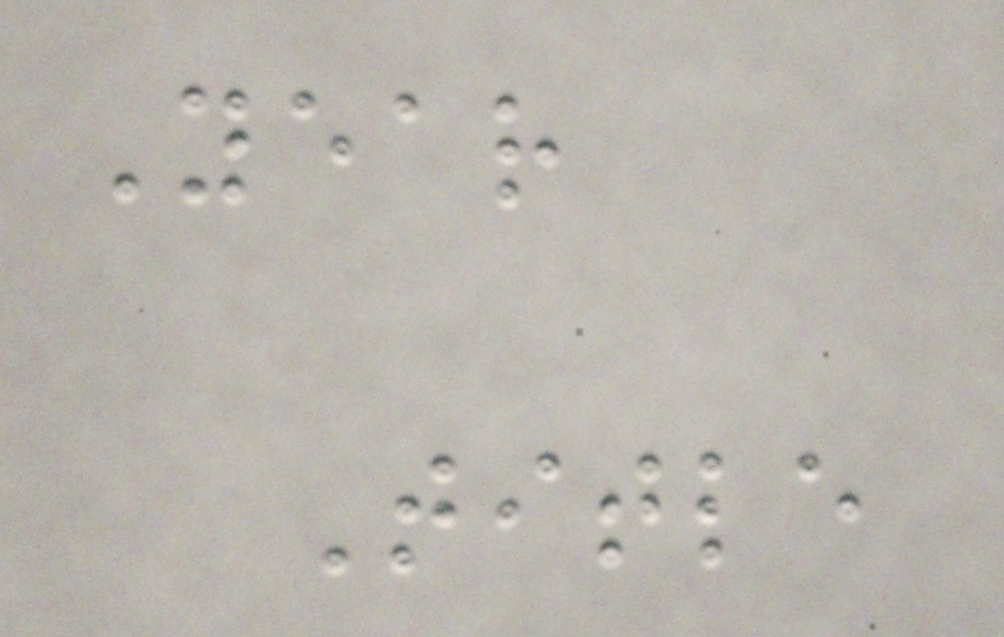Year
Title
